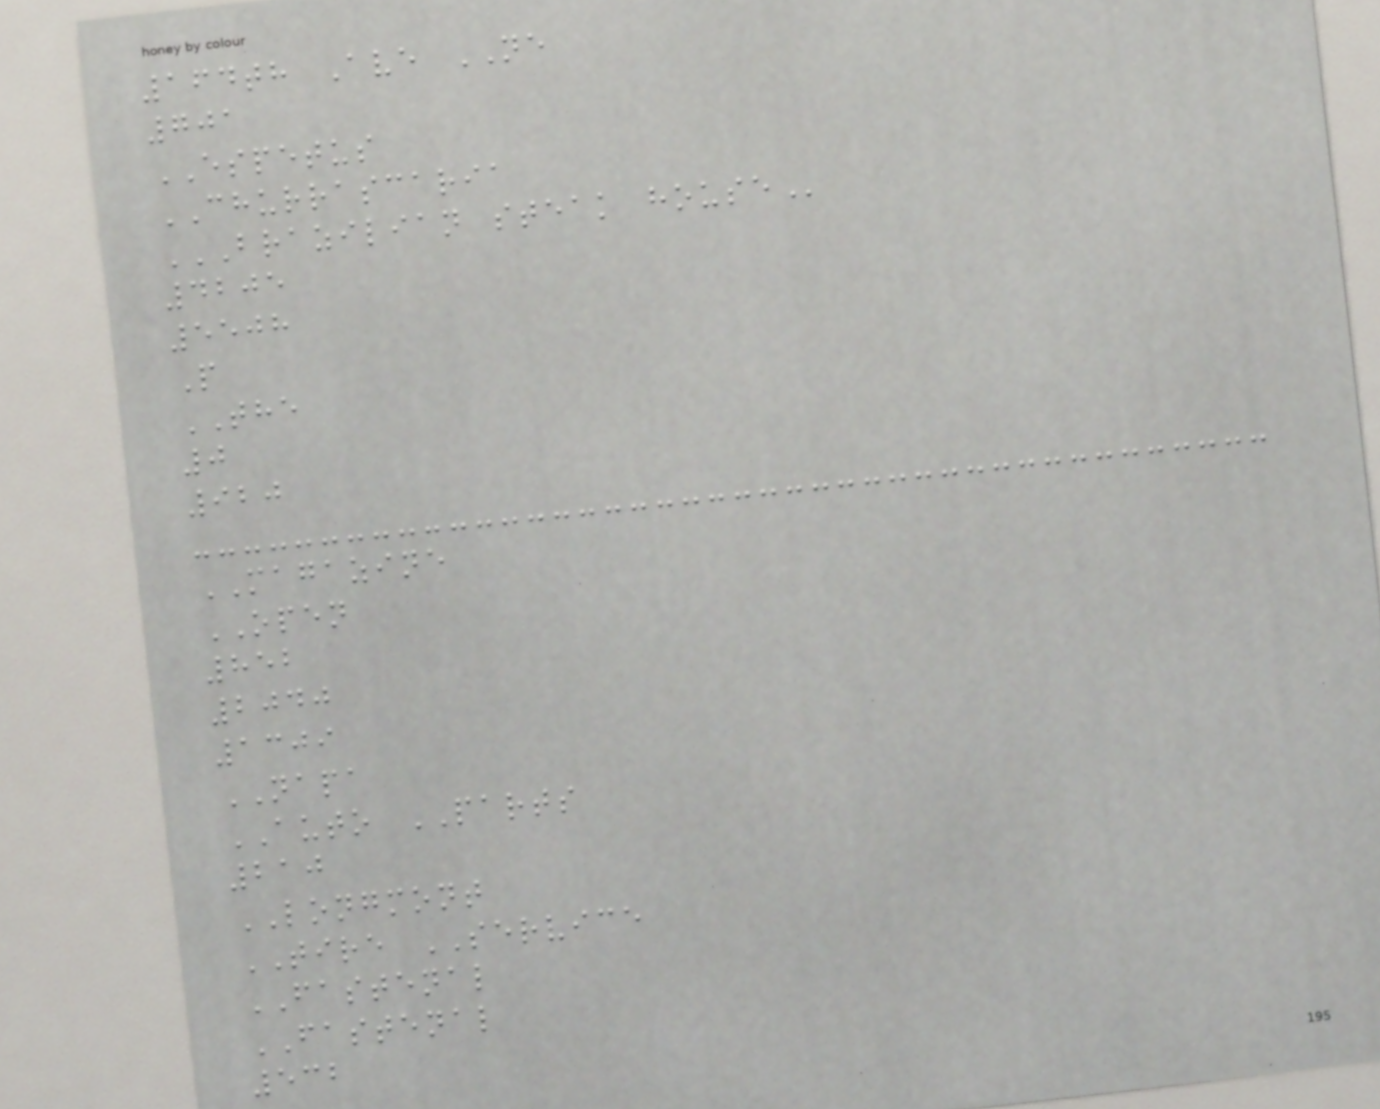164th Ave NE
701
ESPETUS
CHURRASCARIA
BRAZILIAN STEAK HOUSE
4205
5508
P
THE
0
920
MAGAZINE
OPEN
852
2040
1309
NAPA
AUTO PARTS
210
LONGMONT
TIRE SERVICE
FASTENAL
FASTENAL
532
